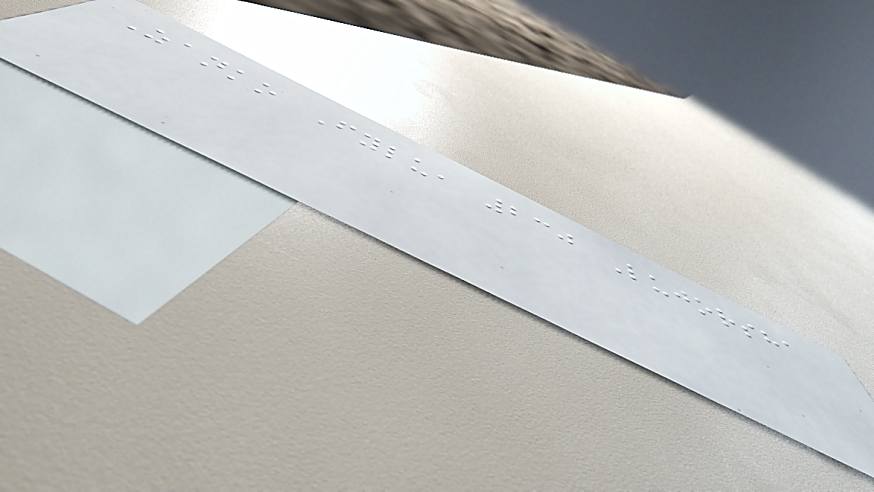Zanko Fylu, 230 Lujorsha
